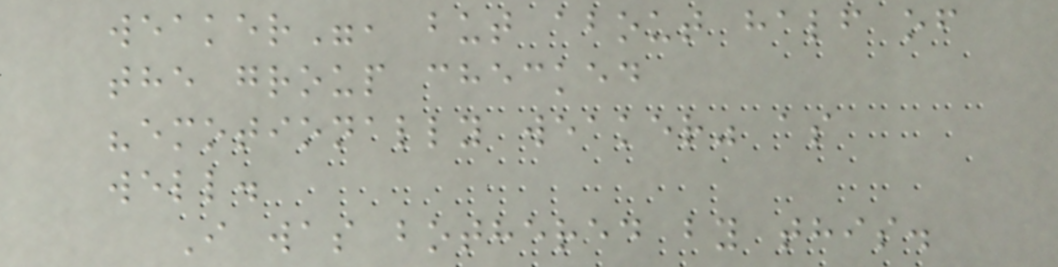weaker", but about half of
the group checked
"emotionally weaker" as
well.
I was bothered by this.
